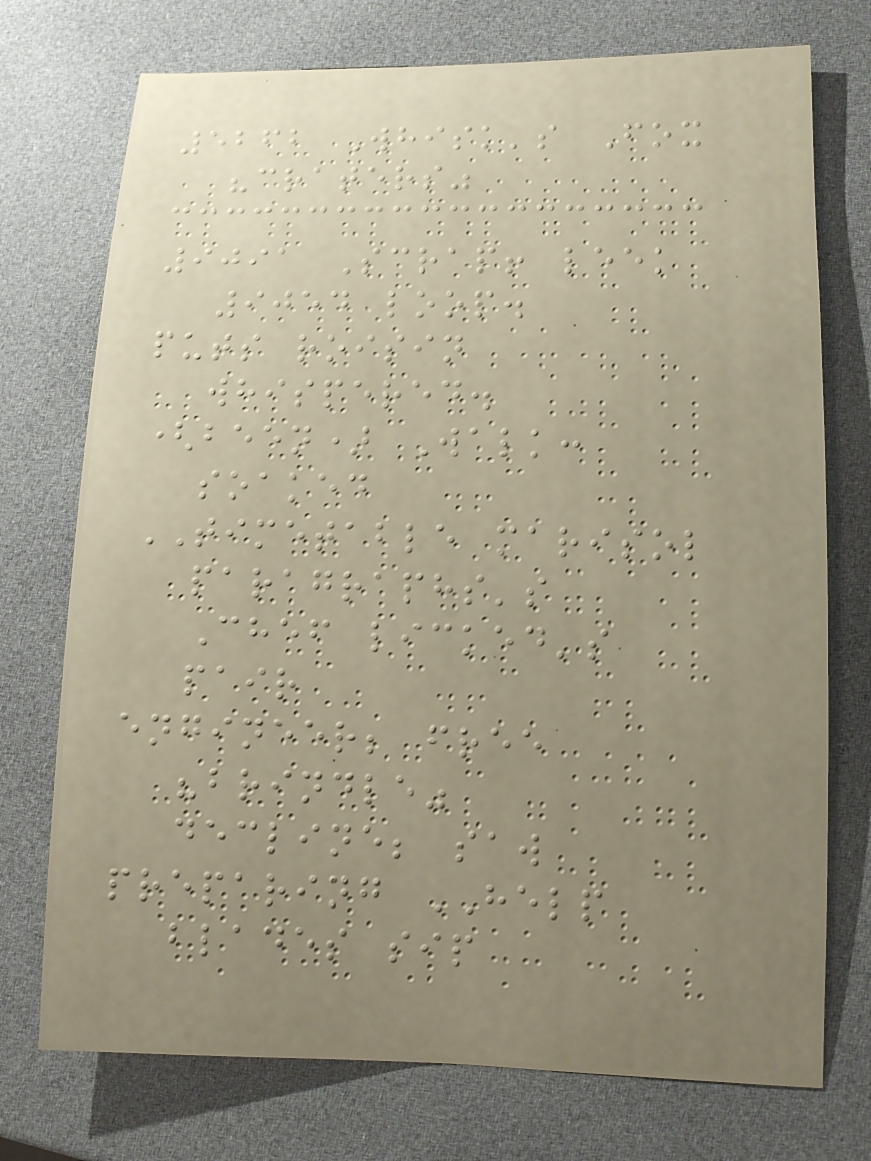5262 Whisk's Fox
"craters"
9091 Scrap! leek
9054 loop.
puts roisin
whispered.
(been) Walk:
soaked
TIMETABLE marisol
paragraphs's
Chef licked's
pair
engineer; free
"brindle"
decline; saw
preparing HELP
blades sip
